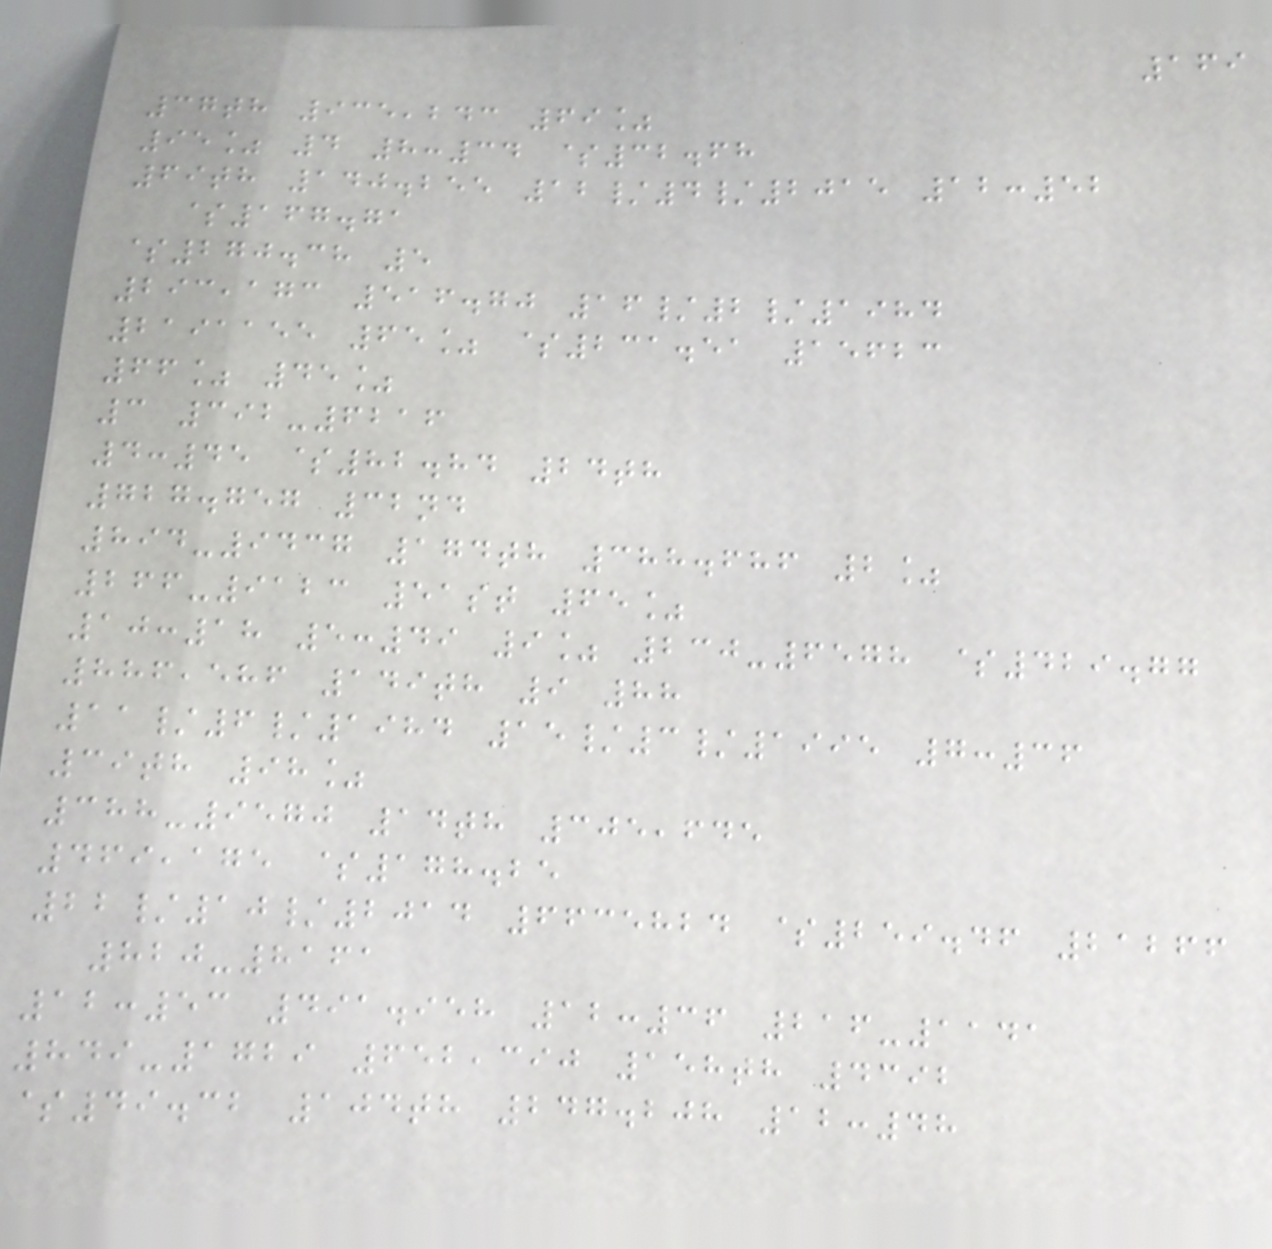169
37th 935,243 69%
95% 4 8:34 $32.68
69th 140.255 12/4/2015 12:52
$167.71
$270.38 5
293,173 516.70 16/2/1984
2191155 65% $231.51 15623
66% 45%
3 392-6216
4:45 $82.84 24th
727.757 32nd
894-9437 174th 388.686 2%
266-9123 51st 65%
10:18 5:49 9% 230-6578 $429.77
886,586 149th 9 88
11/6/1984 15/3/1995 7:36
39th 98%
388-9570 14th 305,645
469,175 $178.25
22/10/2014 6635824 $259.46 21266
820-8161
12:53 491.958 12:36 216-1141
849-1729 652,390 158th 4392
$49.32 104th 247.208 12:48
